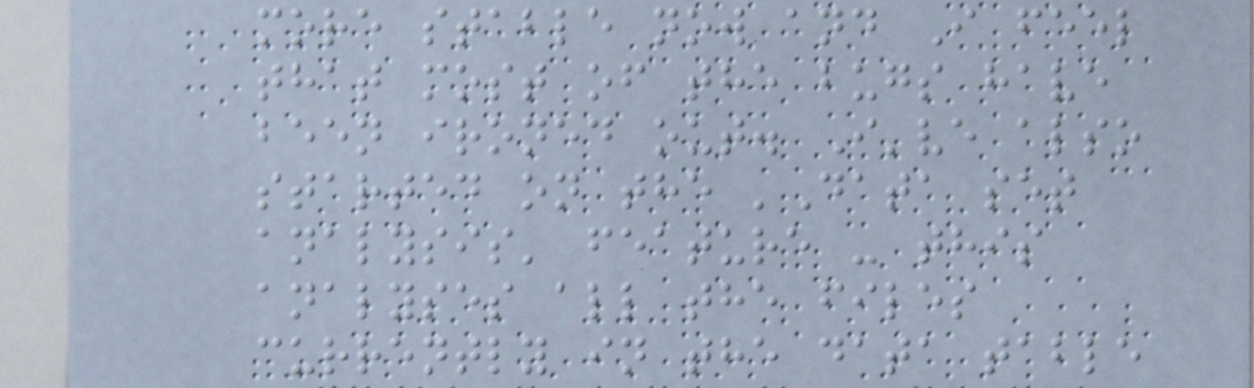more stable now and I feel
that most of the bugs have
been ironed out. I've also
started on the 'Data set
analysis' feature - this
analyses all the files
currently in the data table
